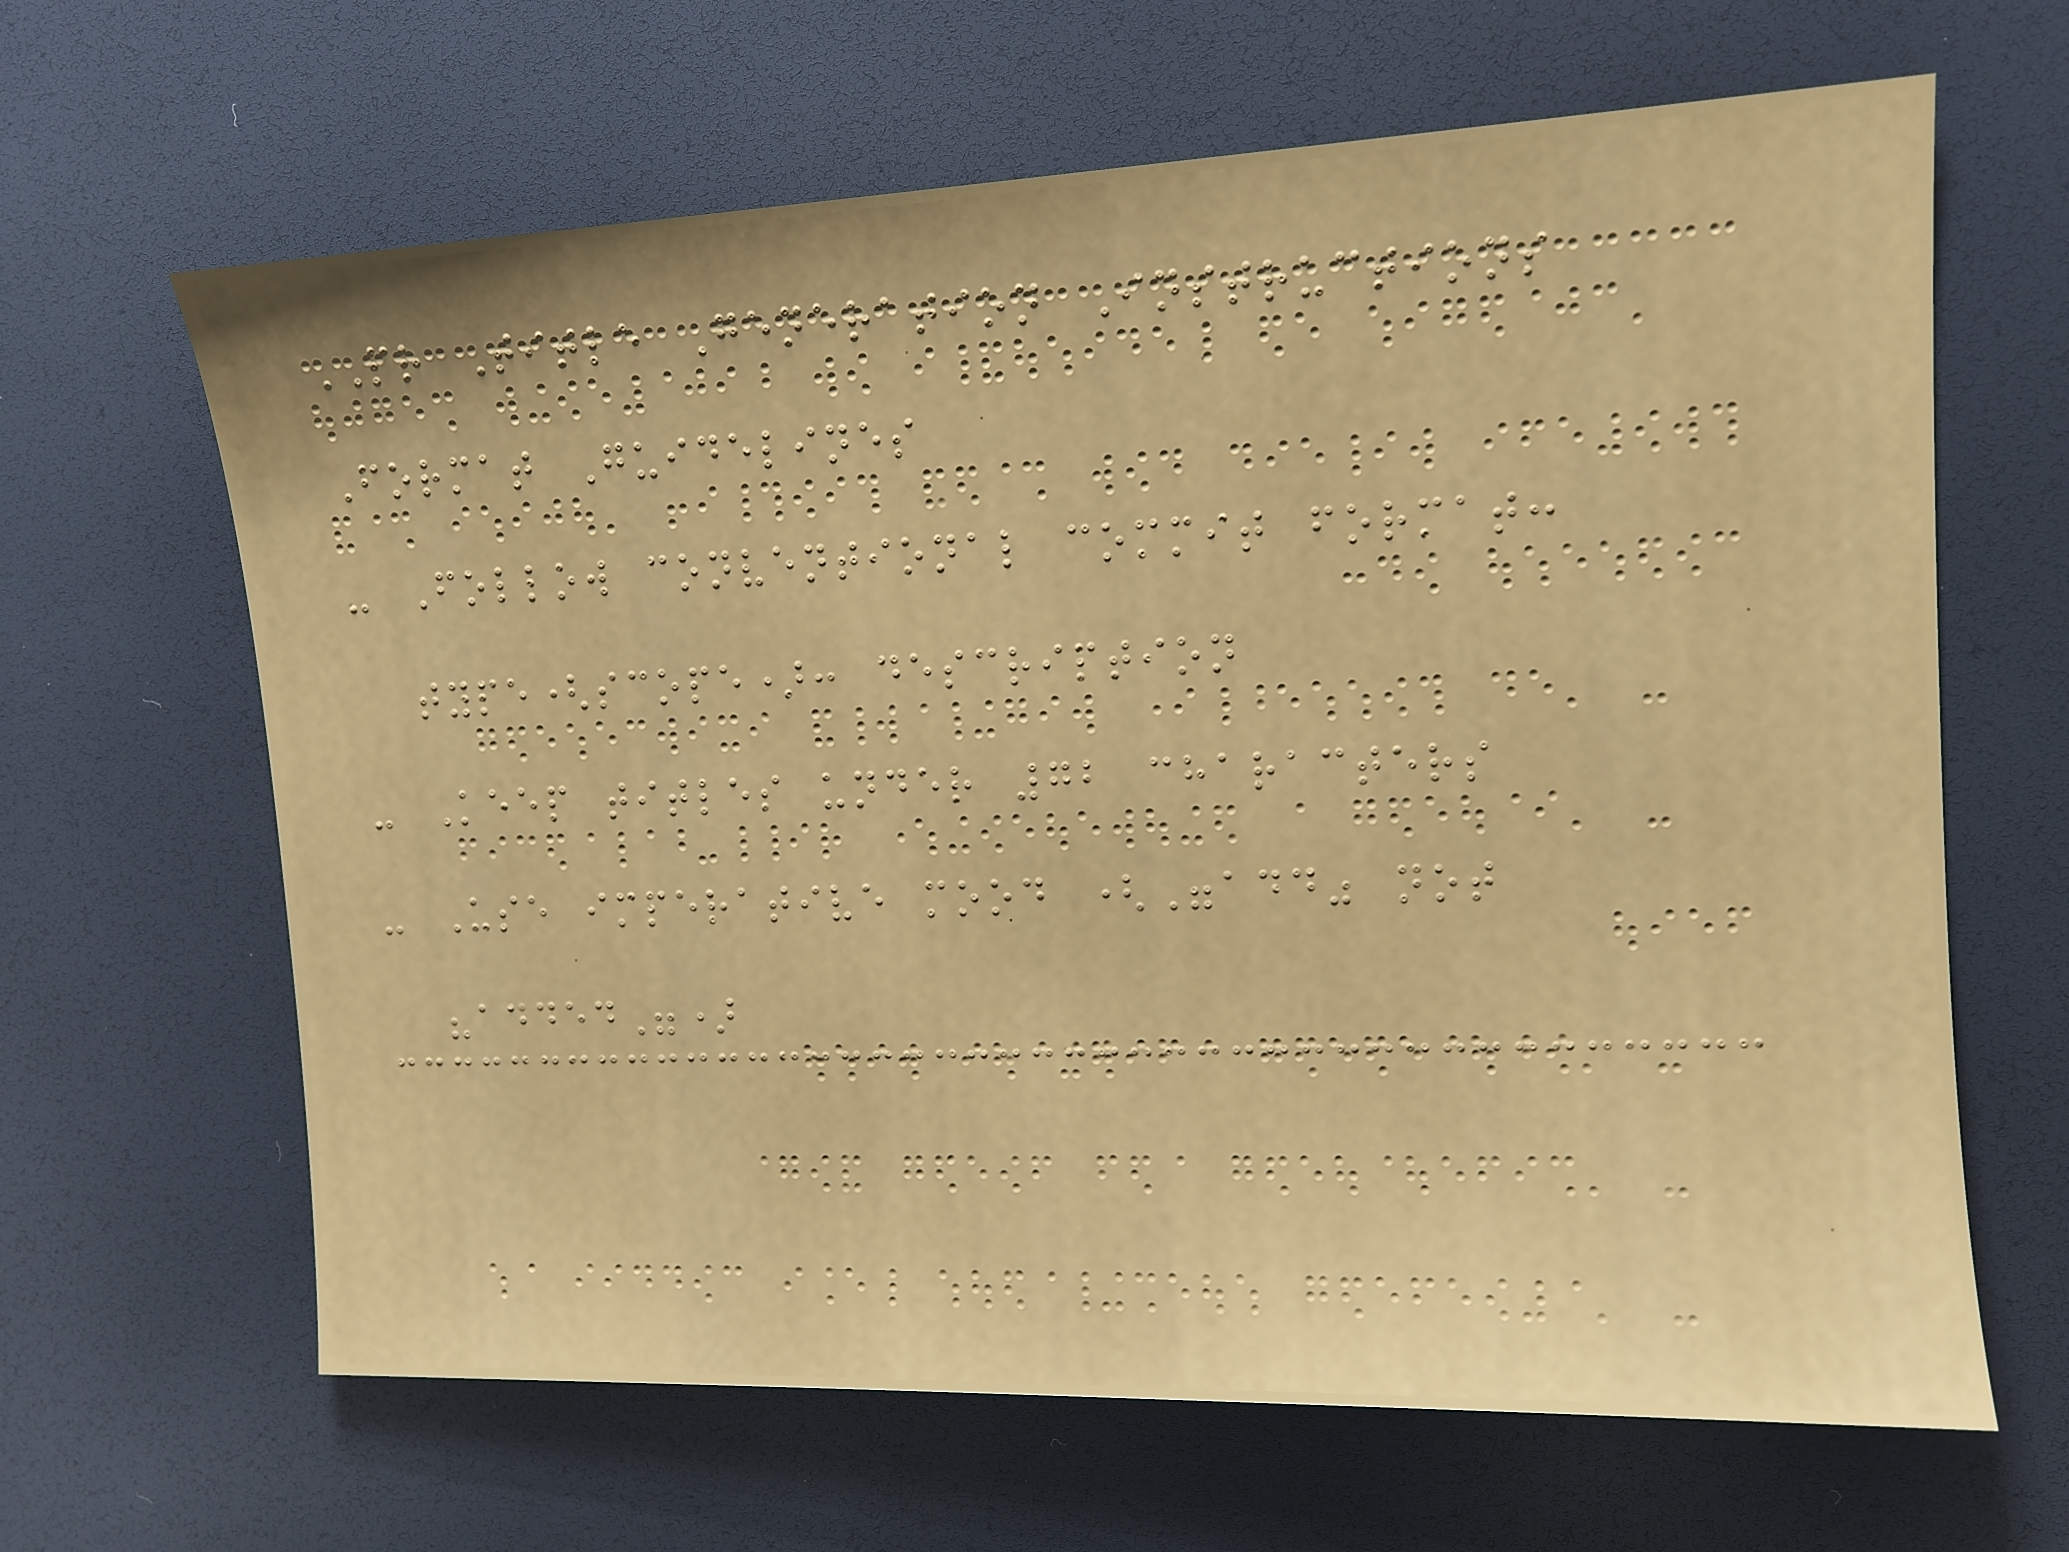PR Title Generation Instructions
Format Guidelines
- Follow conventional commit format:
type(scope): description
- Keep titles under 72 characters
- Use imperative mood ("add" not
"added")
